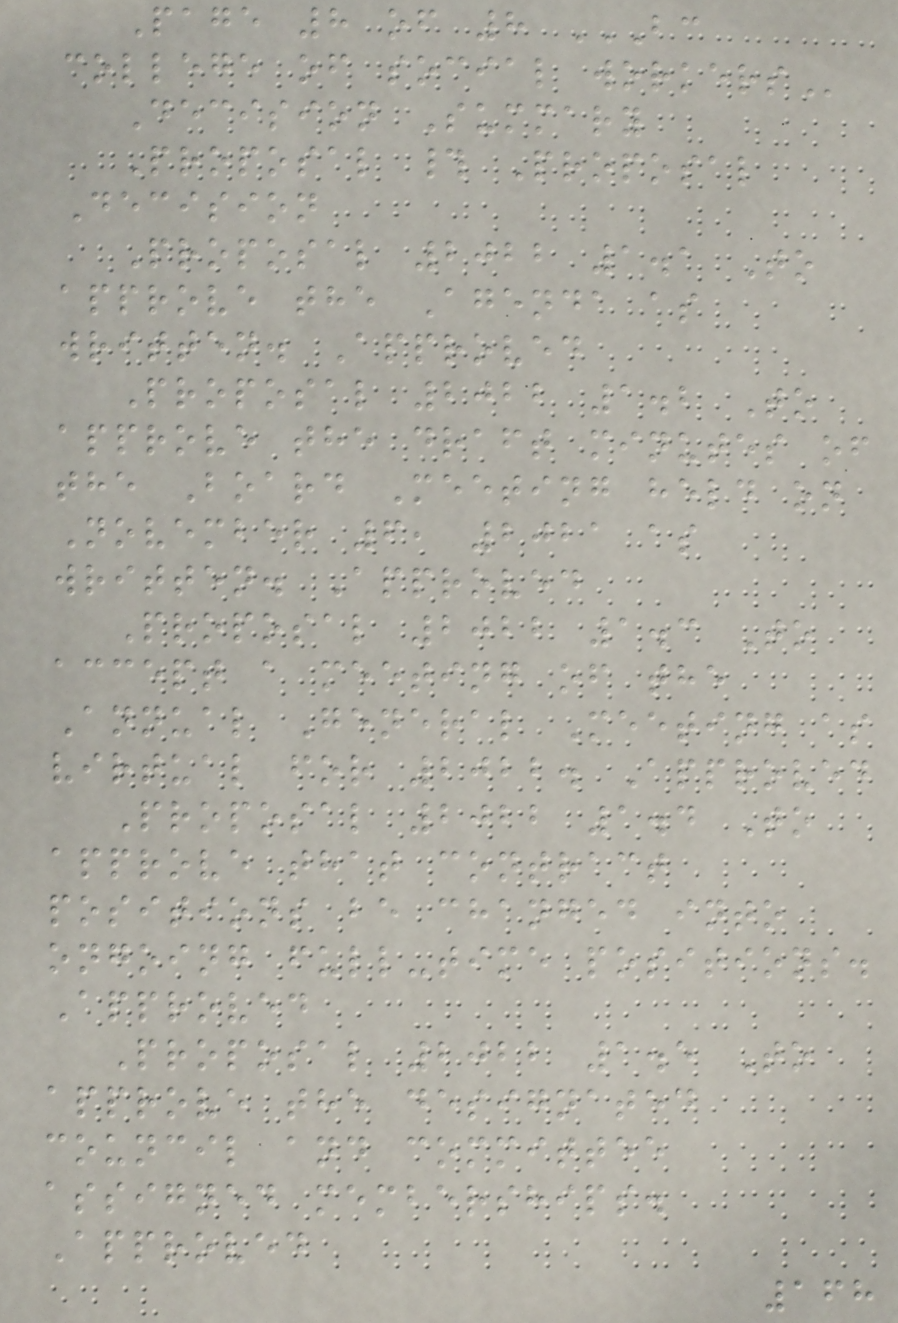Page 8 of 8 BC
COLLEGE OF SOCIAL WORKERS
Decision Summary
Proposal # Proposal
Decision
Proposal 2022 1.1 To
approve the Agenda as
written. Approved
Proposal 2022 1.2 To
approve the draft minutes of
the Board Meeting held on
November 6, 2021 as
written. Approved
Proposal 2022 1.3 To
accept a meeting of the
Annual General Meeting as
virtual for 2022. Approved
Proposal 2022 1.4 To
approve that contract
positions be changed into
ongoing full-time positions.
Approved
Proposal 2022 1.5 To
approve the designated
council and committee
assigned memberships.
Approved
168
